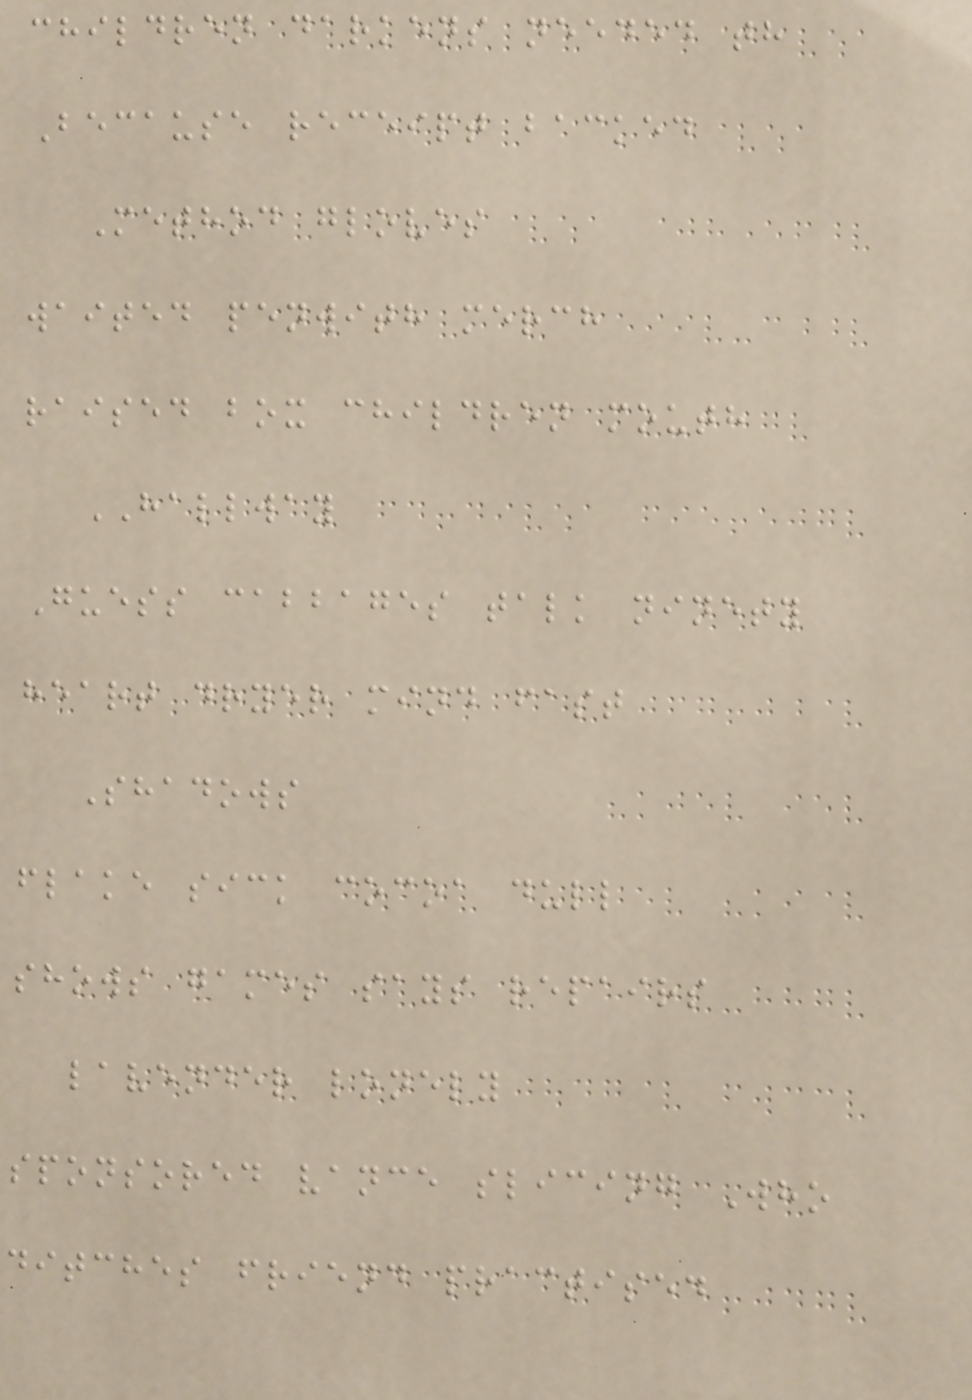children darkens needed th
Because receipt backed
Method gloves
waited penwith merch
raised box children mouth
HALLWAY
Guess cabbages talk ninety
heart dryer mind fast
Shadows
flake sick cocoa dull
shows games says repairs
lavender lonely
sponsored vance slicing Who
ditches friend practised
